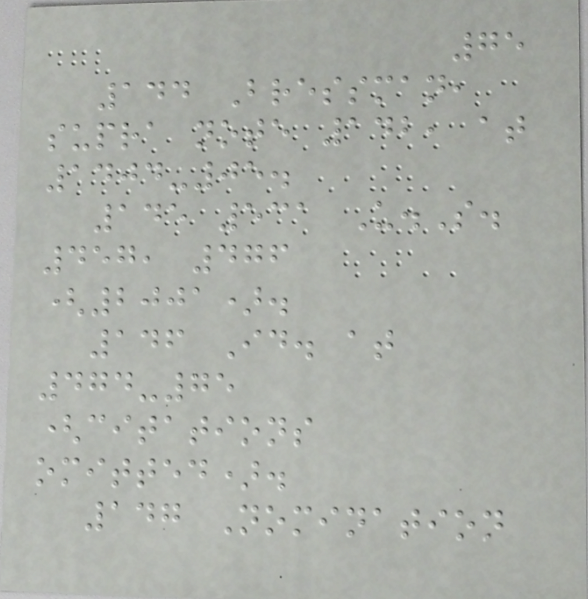75
144 Bressman,
supra note 142, at
1404-05.
145 531 U.S.
457, 476
(2001).
146 Id. at
474-75
(citations
omitted).
147 Nomination
